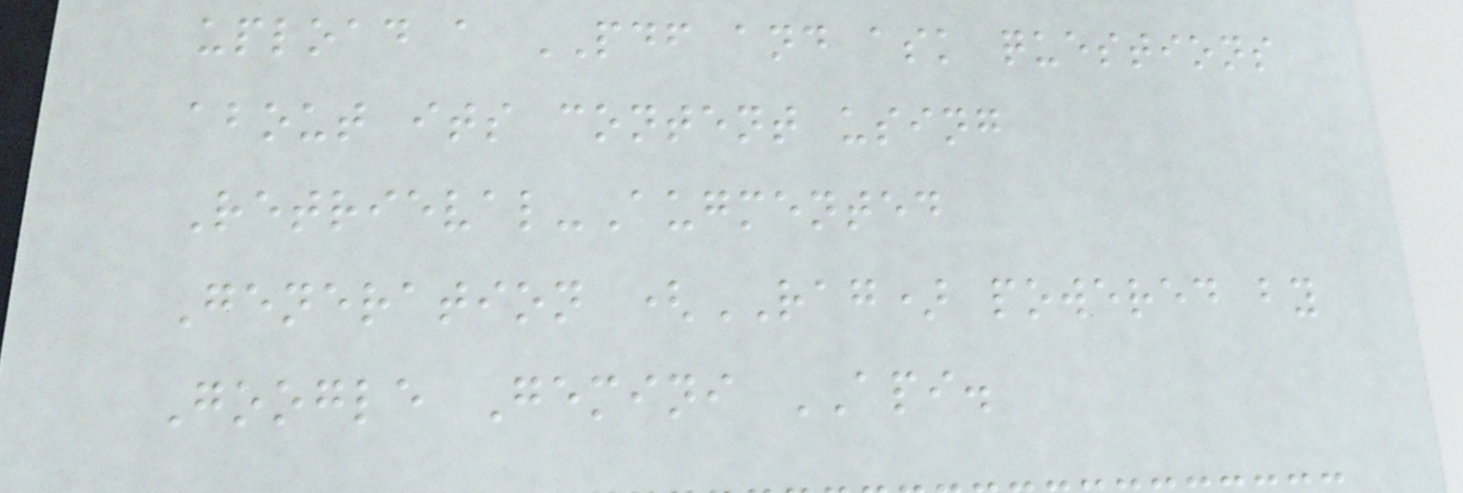upload a PDF and ask questions
about its content using
Retrieval-Augmented
Generation (RAG) powered by
Google Gemini API.
